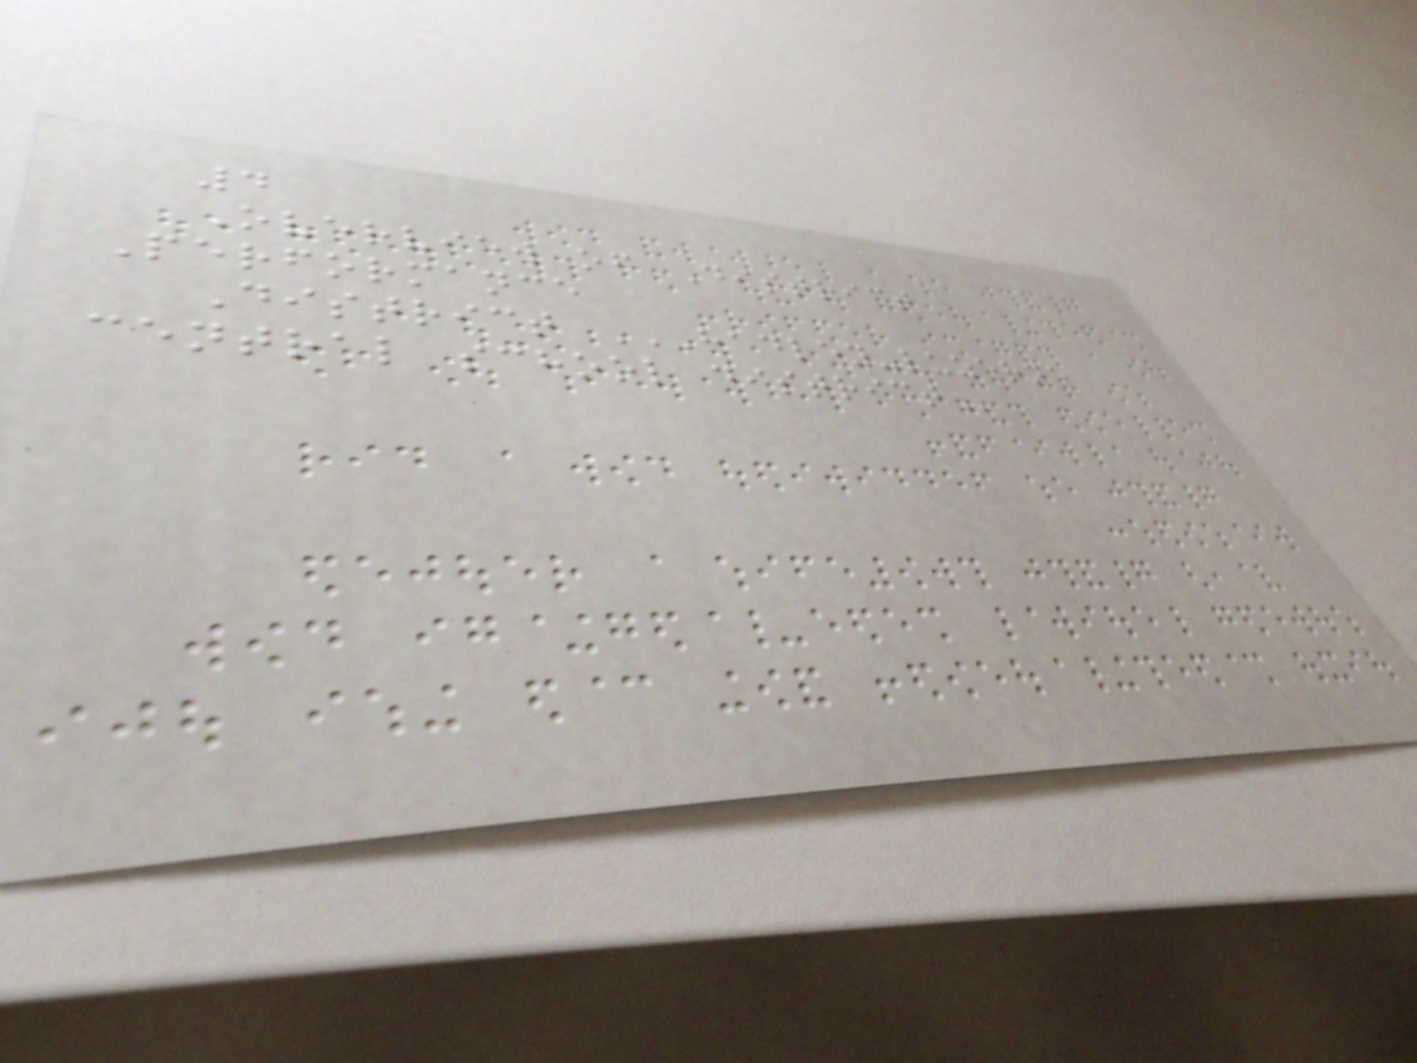4
Overview of District
Performance
District HADLEY-LUZERNE
CENTRAL SCHOOL DISTRICT
